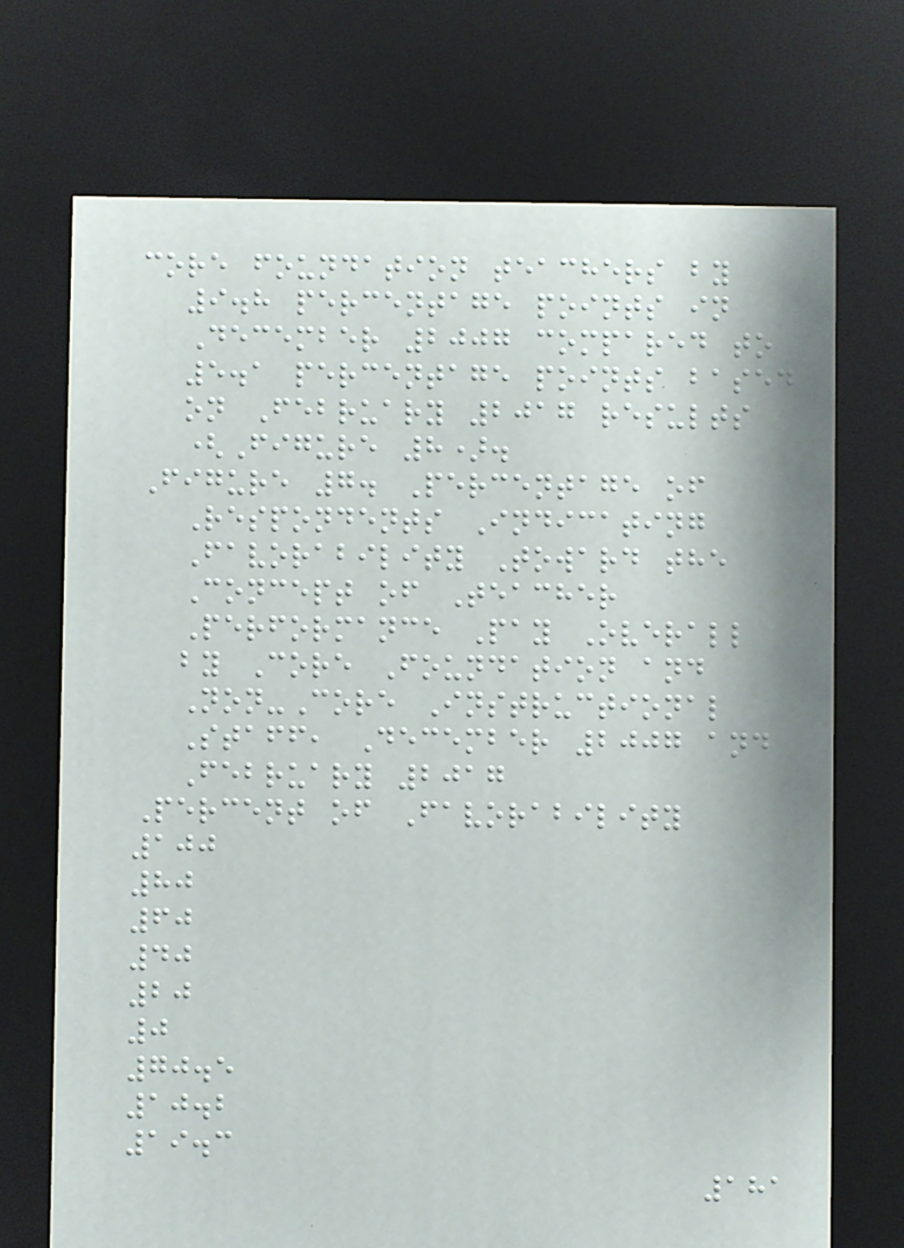core foundation teachers by
9.8 percentage points in
December 2007 compared to
5.1 percentage points based
on February 2017 results
(Figure 8).
Figure 7. Percentage of
Respondents Indicating
Favorability Toward the
Concept of Teacher
Performance Pay Overall
by Core Foundation and
Non-Core Instructional
Staff, December 2007 and
February 2017
Percent of Favorability
100
80
60
40
20
0
70.5
10.2
19.3
181
